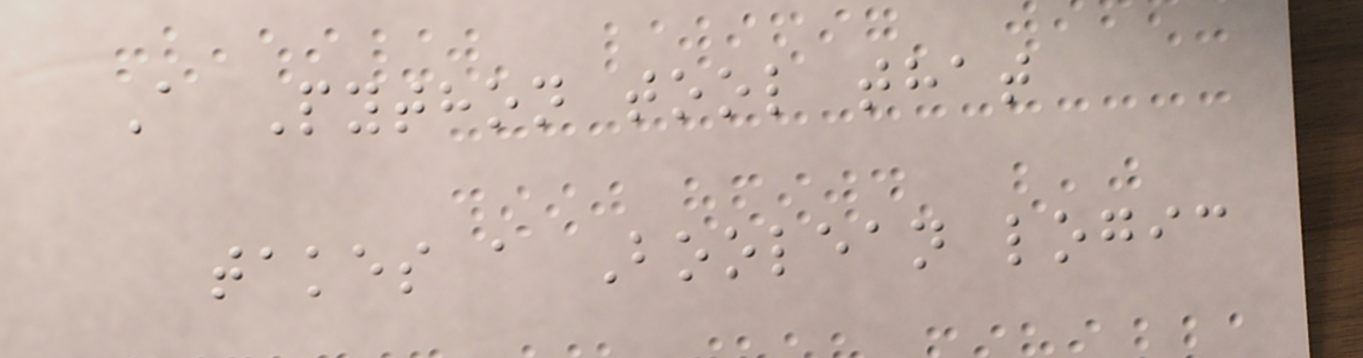A Python tool that
takes a Boolean logic
